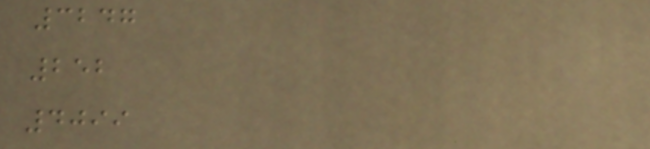3247
252
4099
